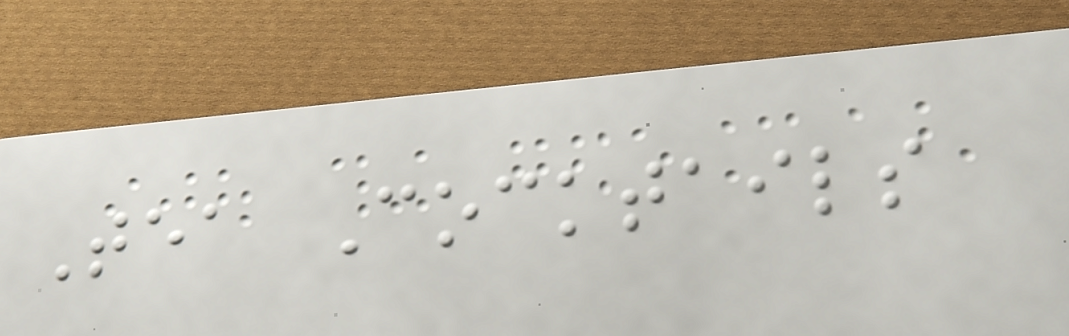Tea Cocktails
